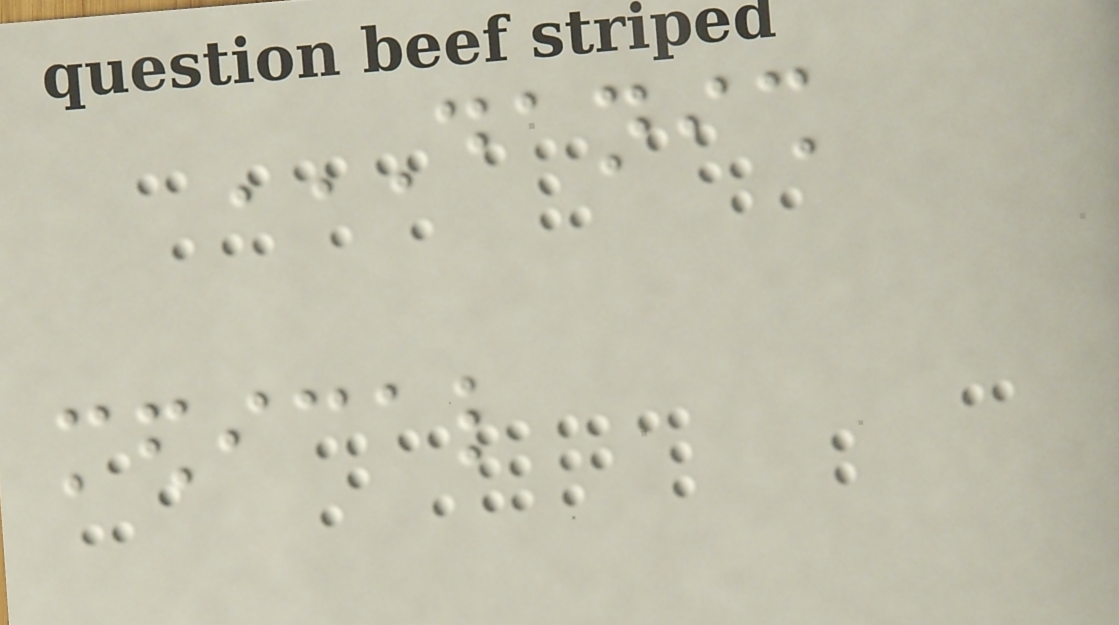DANISH
MEDICAL
